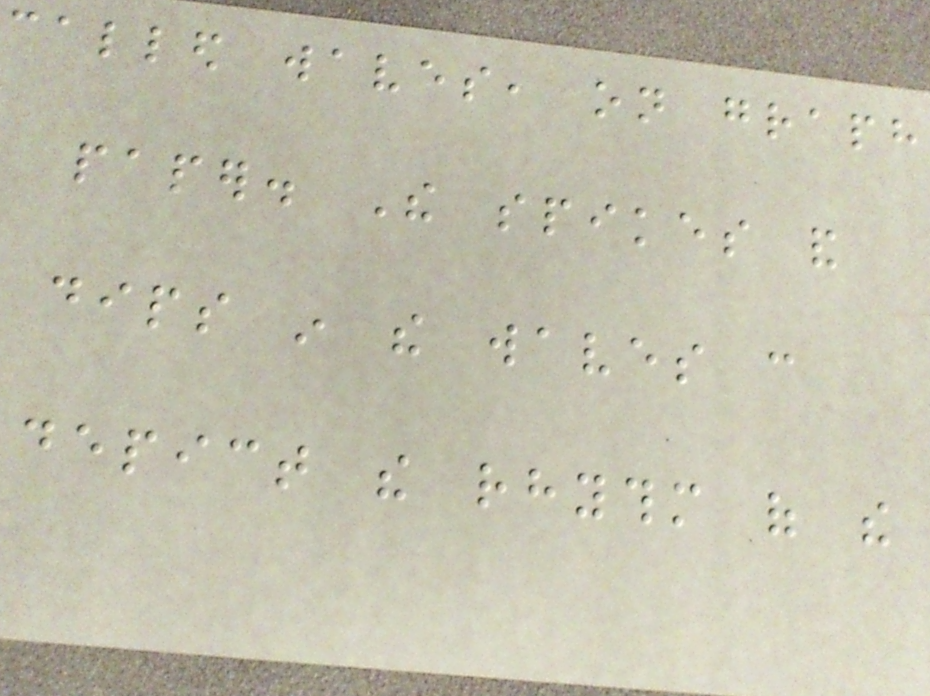called waves, on graph
paper. The spikes and
dips in the waves can
depict the rhythm of the
